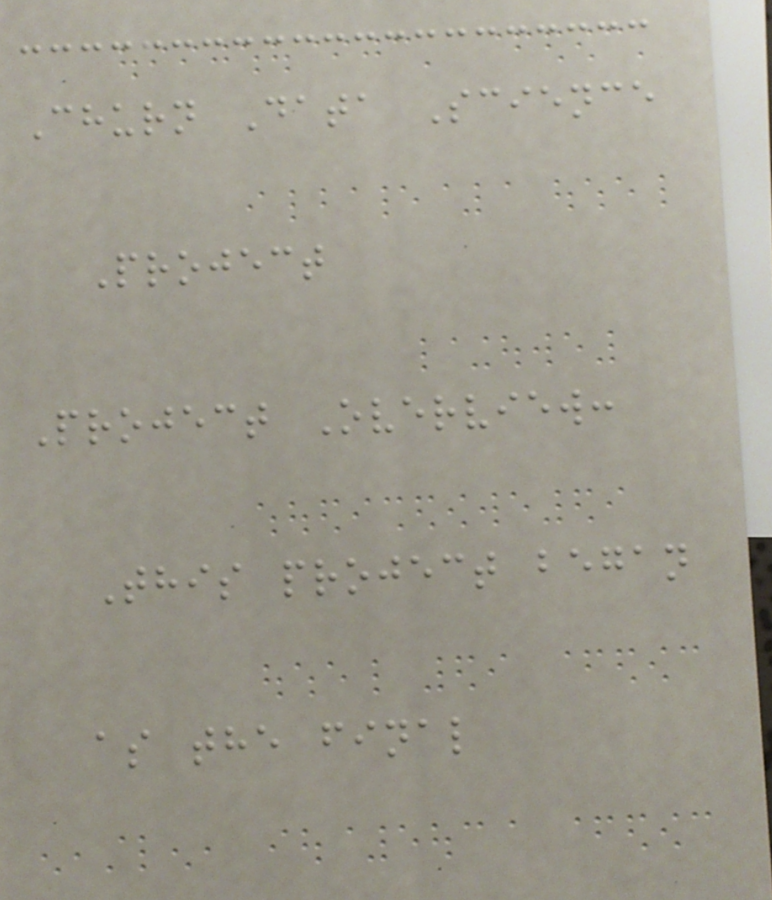Churn Data Science
Project
Project Overview:
This project began
as the final
